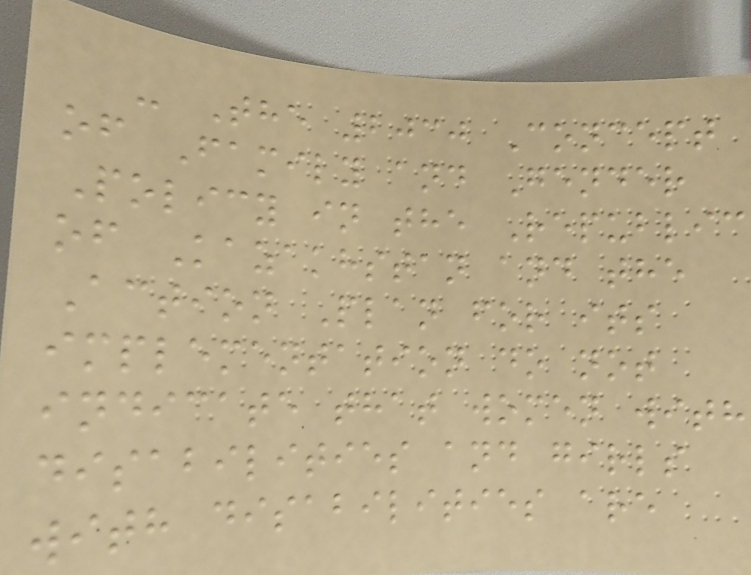- The 2030 Concept
of Family and Gender
Policy in the Republic
of Kazakhstan and the
Action Plan for its
implementation do not
indicate that women with
disabilities and girls
with disabilities are
